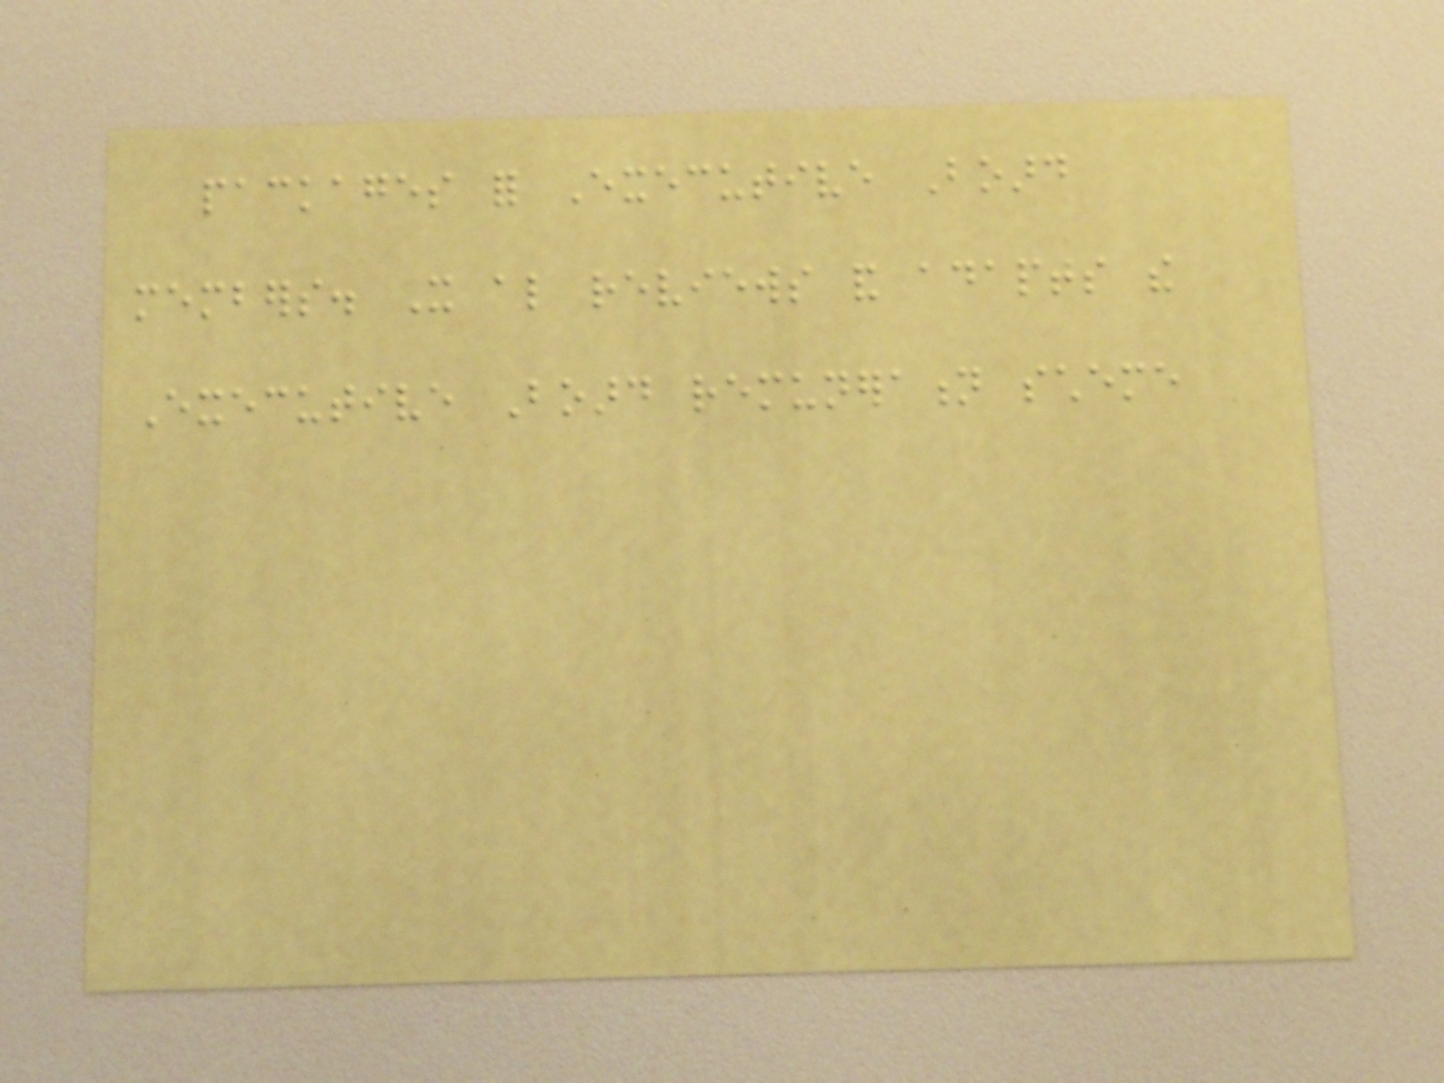packages for Executive Board
members. It also reviews and adapts the
Executive Board remuneration scheme
